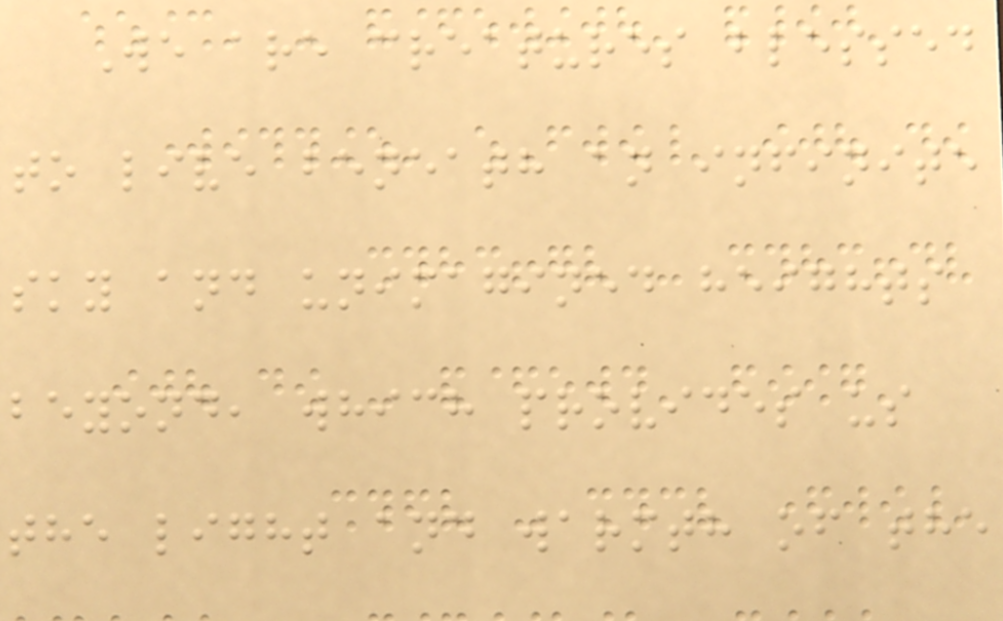We are creatures blessed
to live beneath an infinite
sky and unimagined heights
beyond, which provides us
the light and warmth of the
